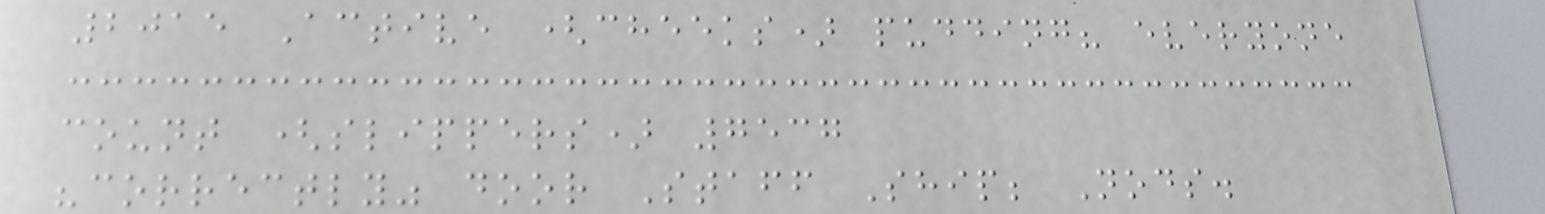2015 Active (cheeks) pudding? everyone
count (slippers) 7537
"correctly" door Staff Ship; Nods.
